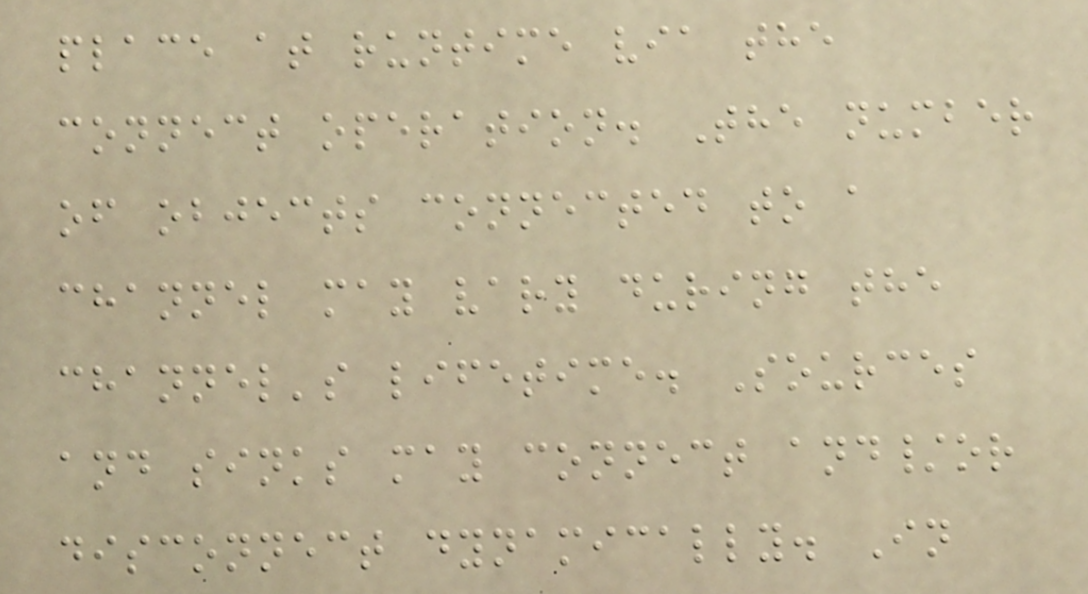place at runtime via the
connect operation. The number
of objects connected to a
channel may vary during the
channel's lifetime. Sources
and sinks may connect and/or
disconnect dynamically. In
